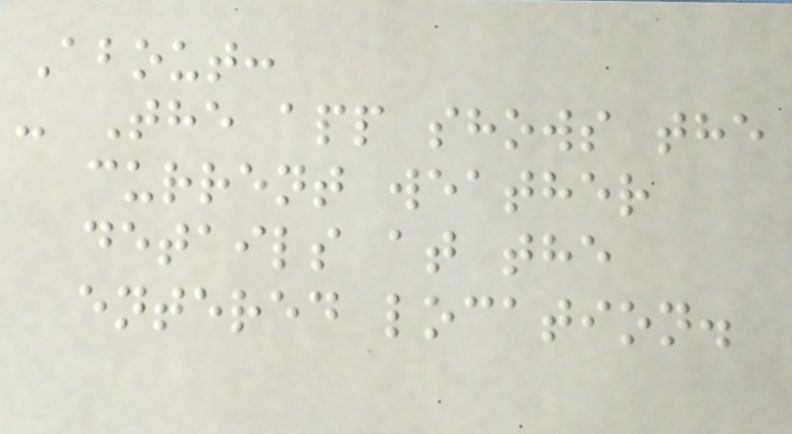About:
- The app shows the
current weather
details at the
entered location.
